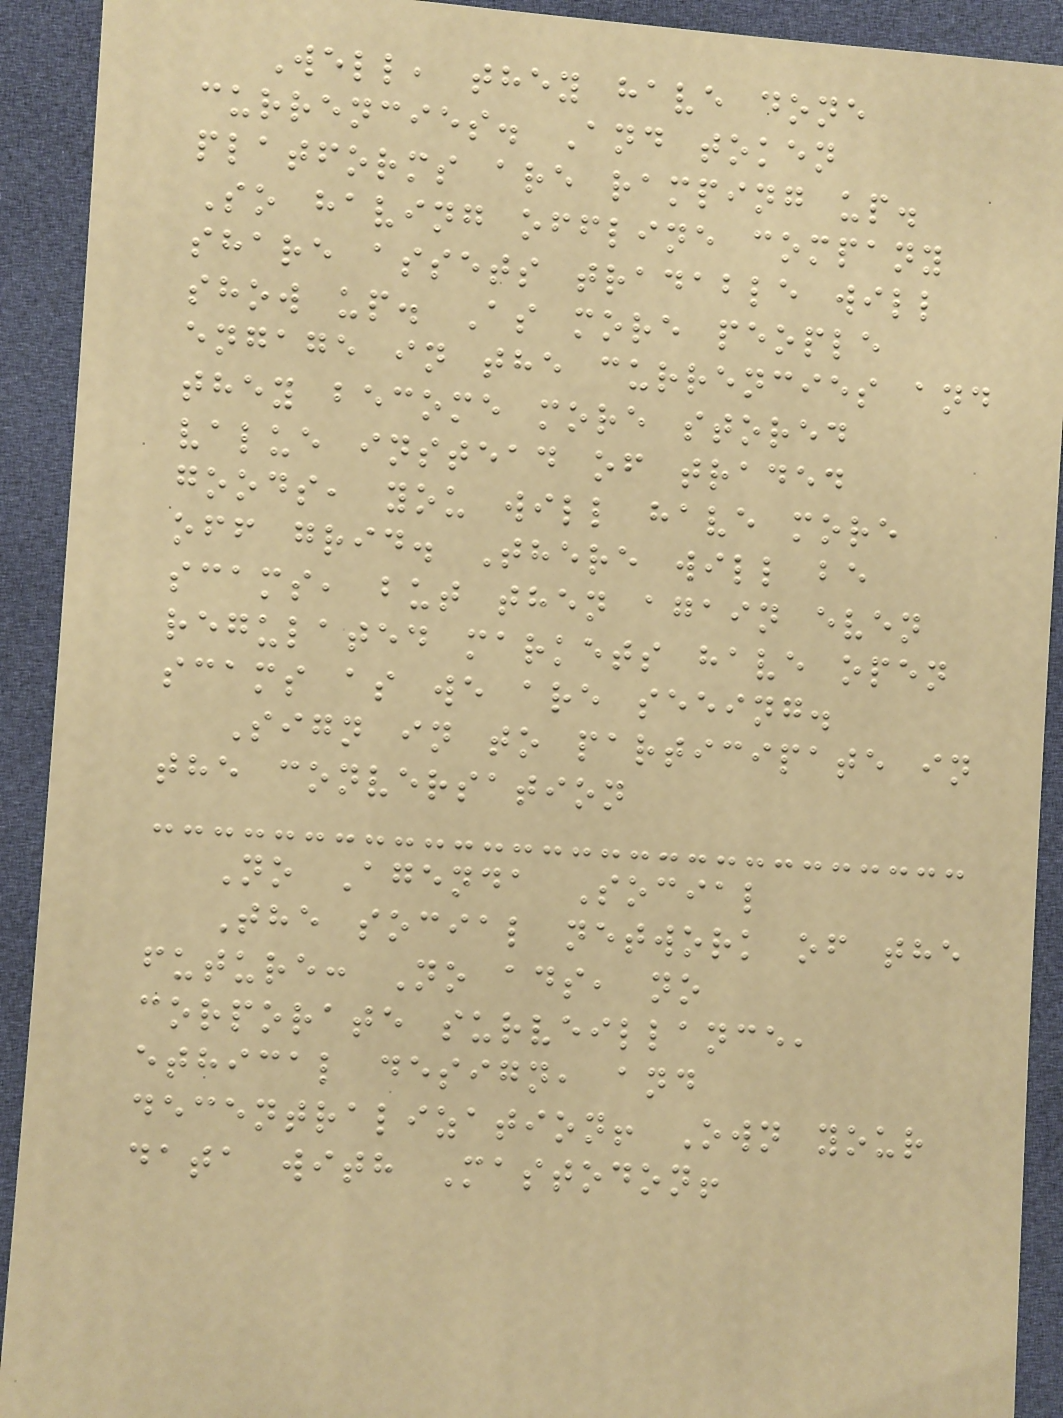Well, they have done
currencies. And token
platforms are ramping up.
So having offline company
share assets tradable will
show up. As more people
engage in the currencies and
they become more stored
value instead of traded
goods, you will have more
off grid. There will be
scams, but then again even
regulated markets have open
scams as we are seeing.
Sign in to participate in
the conversation
No Agenda Social
The social network of the
future: No ads, no
corporate surveillance,
ethical design, and
decentralization! Own your
data with Mastodon!
